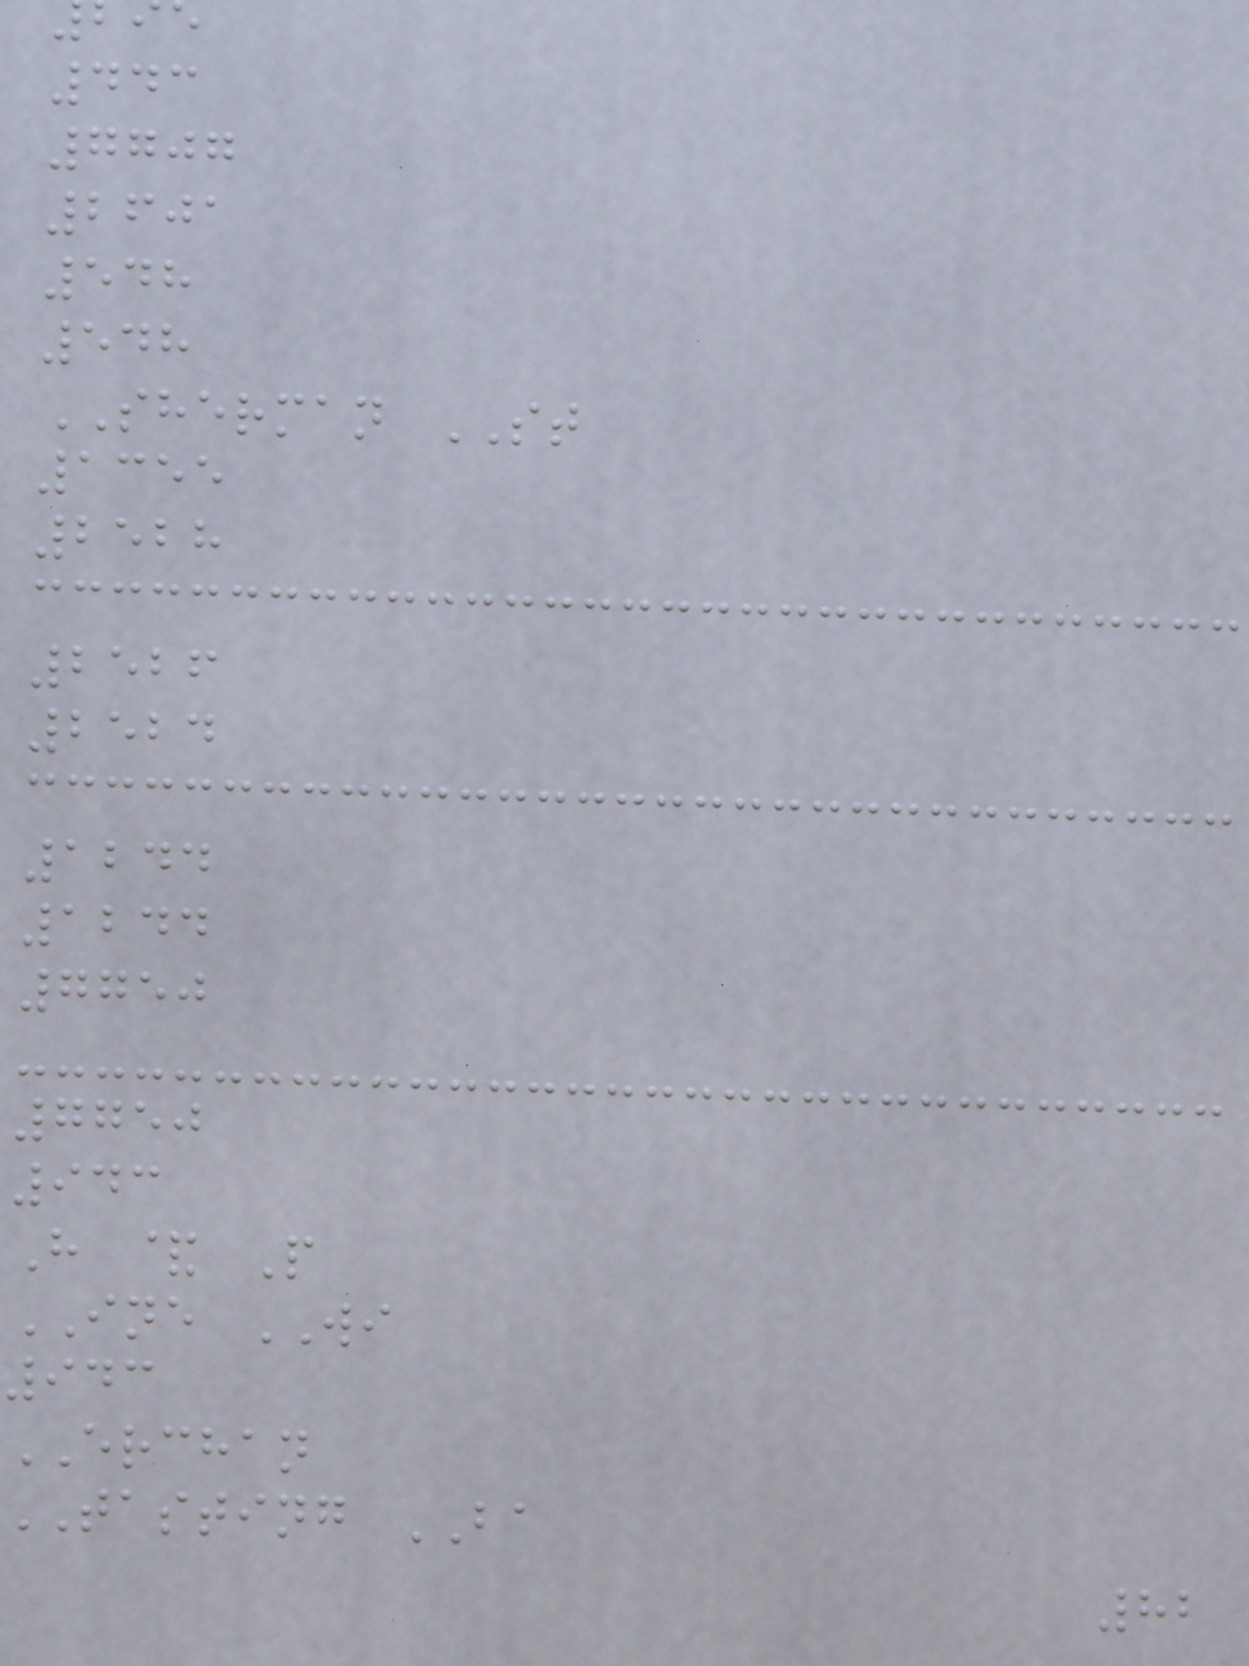443
7707
2601
548
548
SHERMAN ST
1355
2528
2526
2524
1244
1244
7750
7750
943
H & P
INE WI
943
ERCHAN
tasting BA
82
